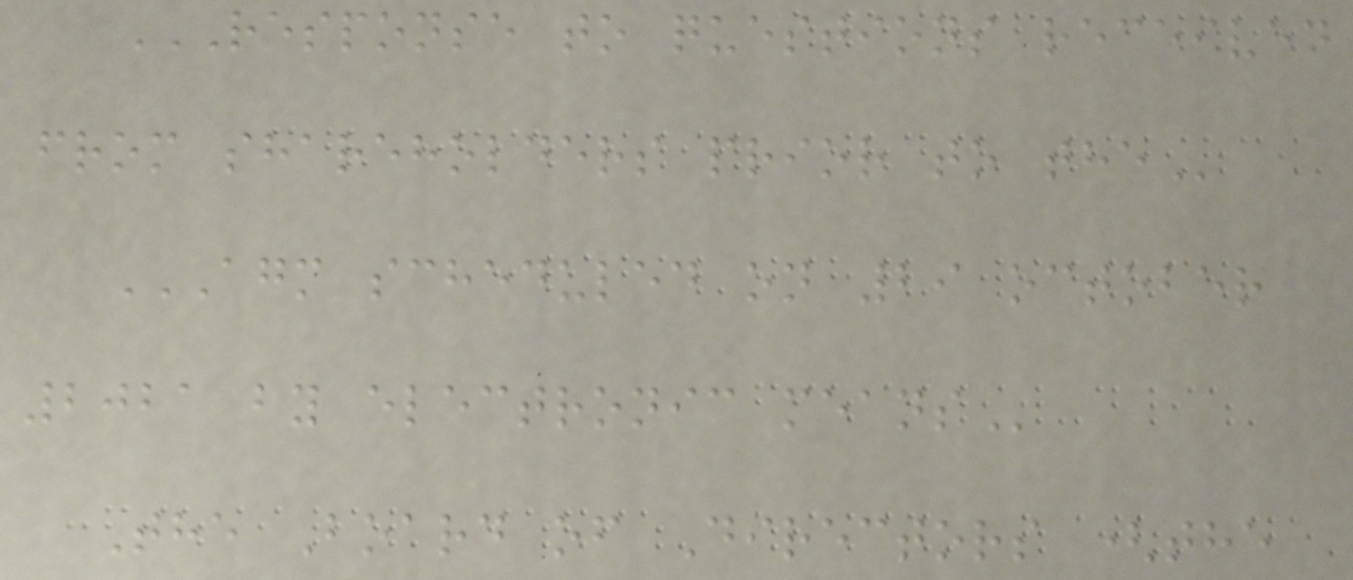RESPONSE TO QUESTIONS RECEIVED
FROM SHAREHOLDERS PRIOR TO THE
AGM SCHEDULED ON 29 OCTOBER
2021 BY ELECTRONIC MEANS
The Board of Directors (the
